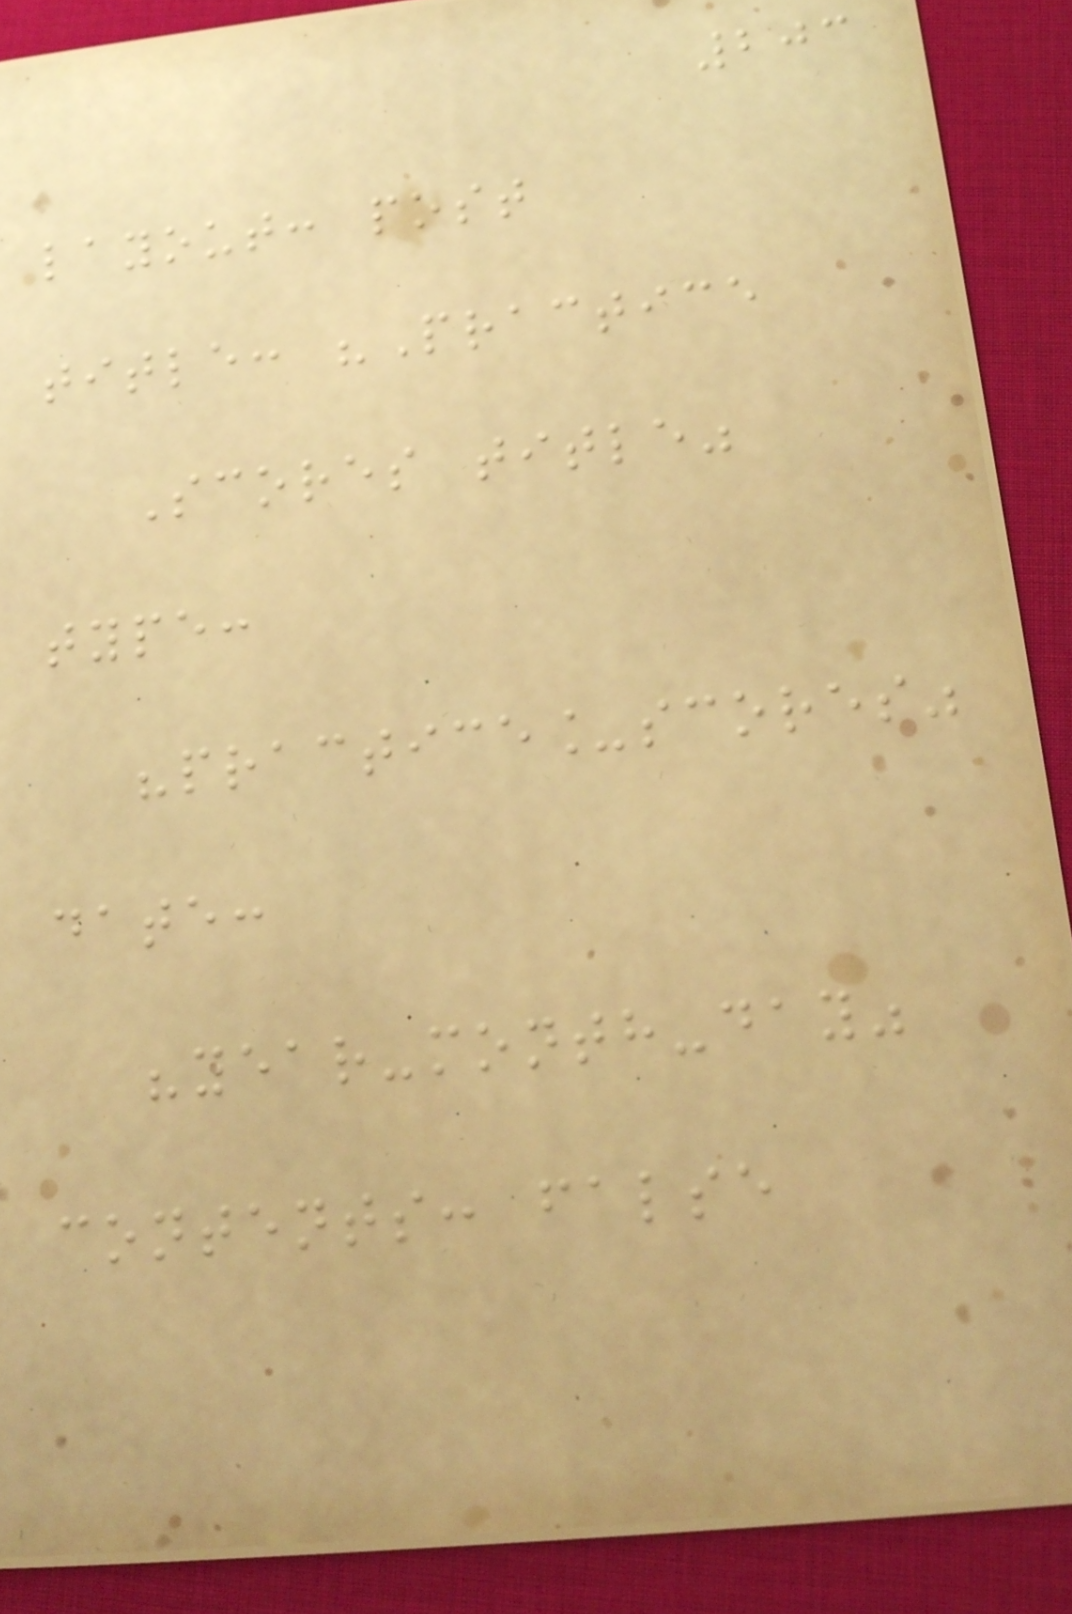203
layout: post
title: "Practice
Scores title"
type:
"practice_scores"
date:
"year-month-day"
contents: false
